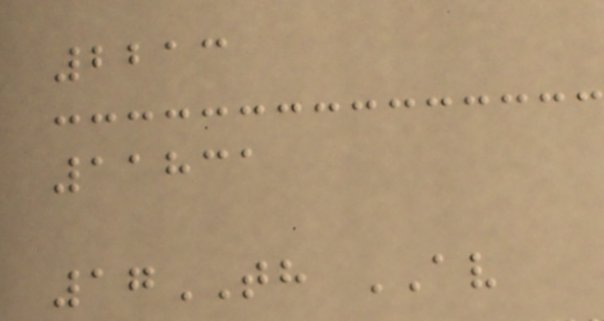2213
11831
17TH AV
